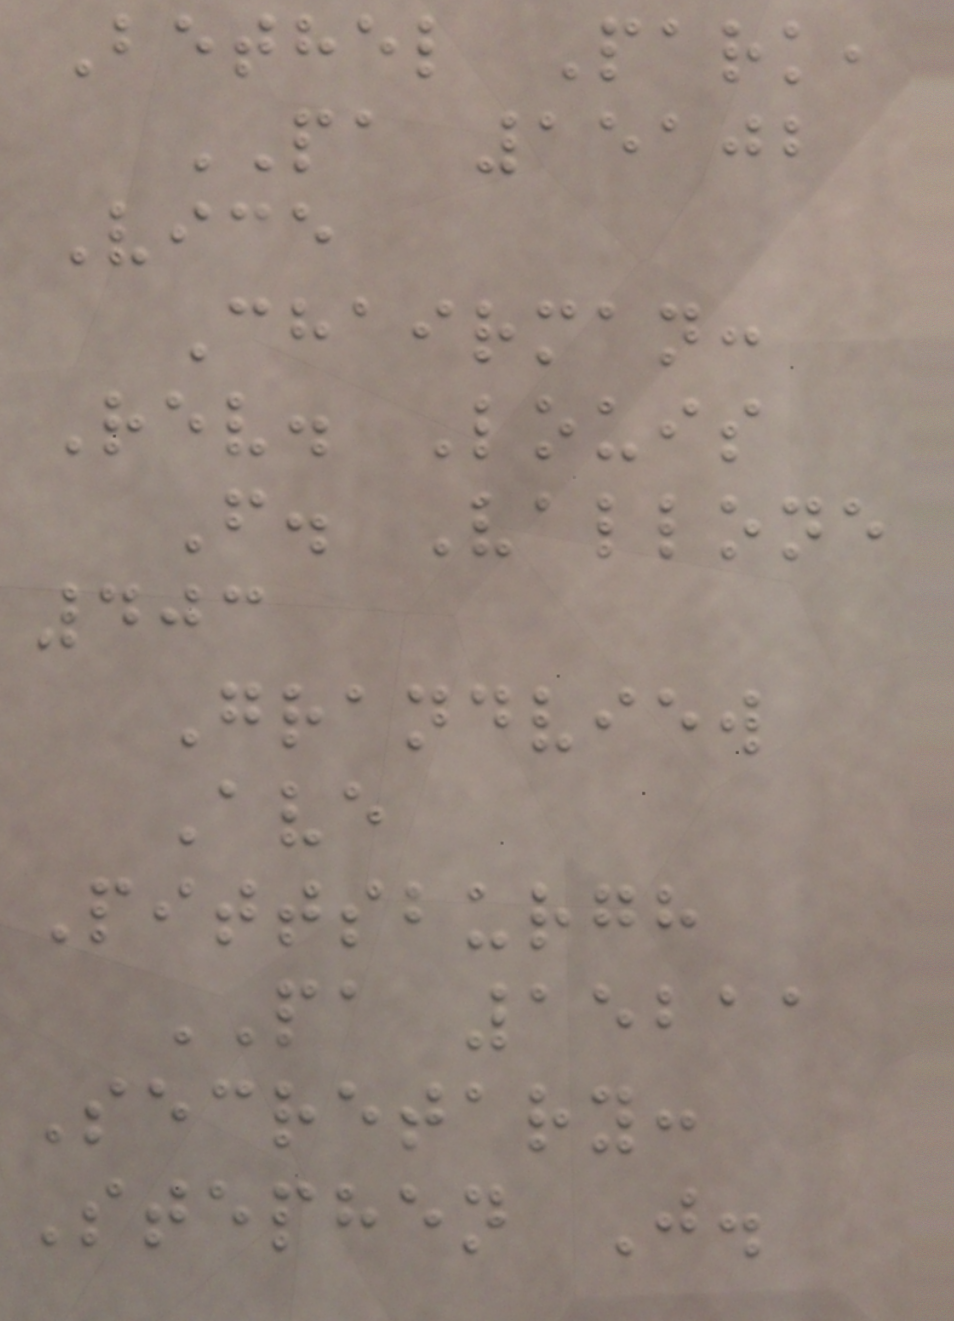Bethel Park,
PA 15102
Vice
Chairman:
Rev. Louis
F. Vallone
403
Grandview
Ave
Pittsburgh
PA 15211
Secretary:
Stephen J.
